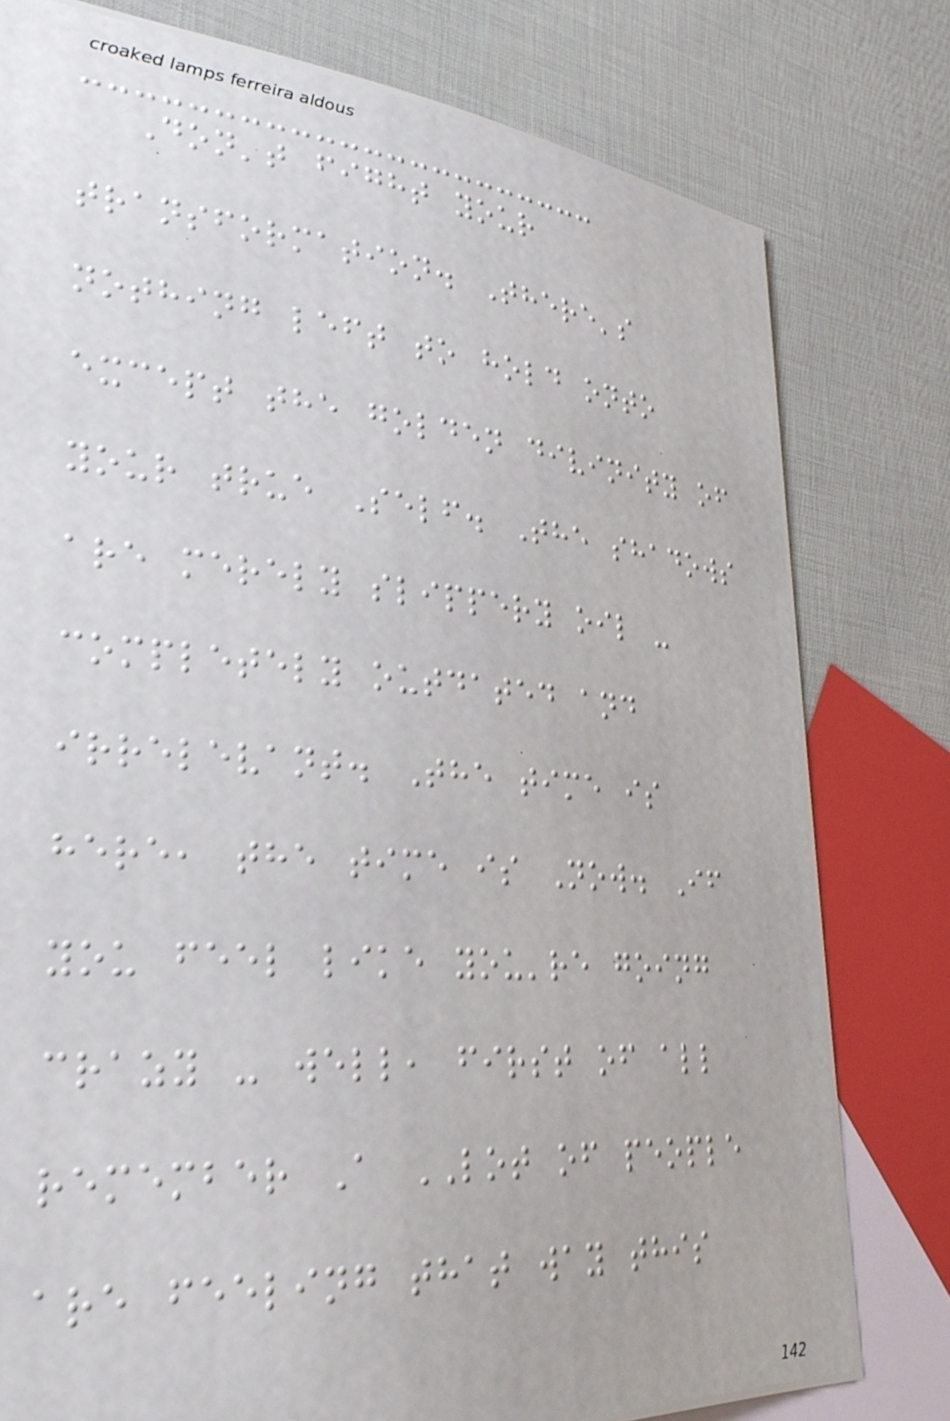Don't fight your
transformation. There's
nothing left to hold onto
except the golden divinity of
your true Self. The shadows
are merely slippery oil -
completely outdated and
irrelevant. The time is
here, the time is Now. If
you feel like you're going
crazy - well, first of all
remember A LOT of people
are feeling that way this
